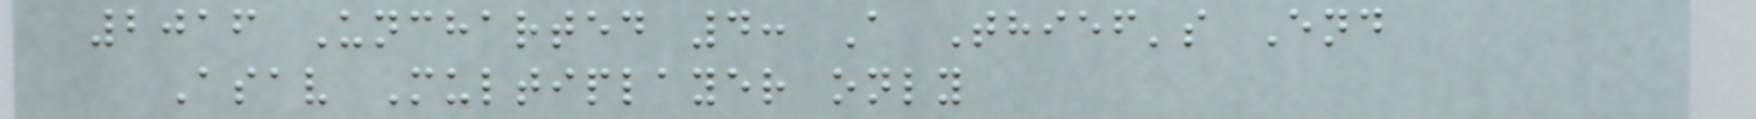2016 Uncharted 4: A Thief's End
Asav Multiplayer only
